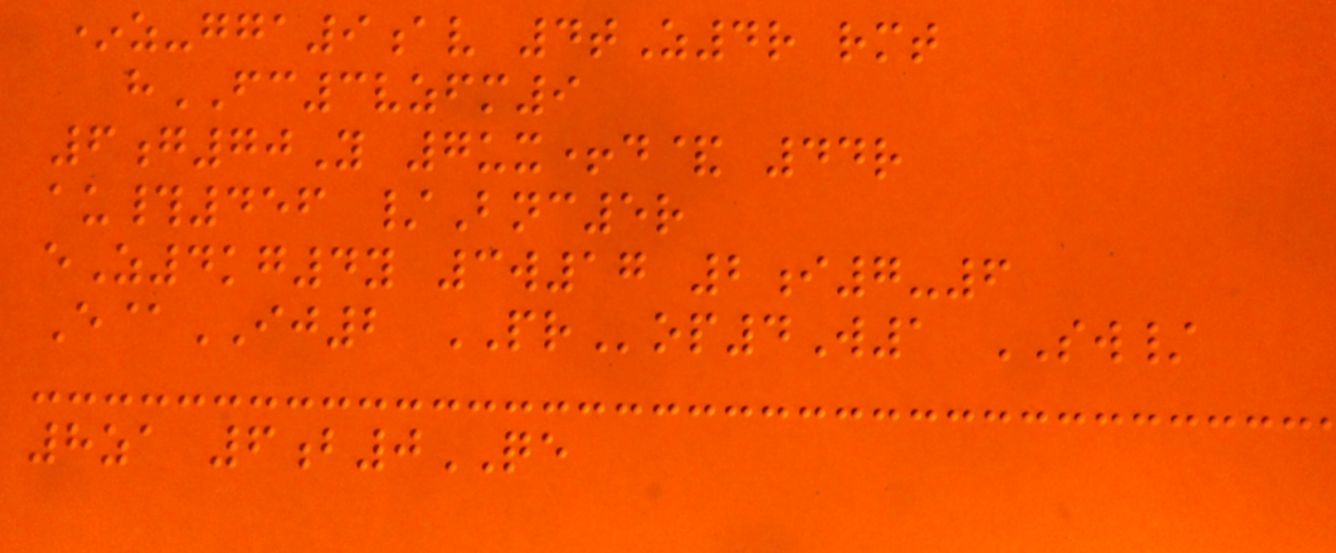*z-gga9av 4tZ4r rmt
hFC3vzfm9
6g70Y 7ux+d& 44r
au#456 /Bnc5r
eZ4kg4y 3w17 2i7-6
E@IJ2 PRop4W1 SW/
8za 6b0QE
